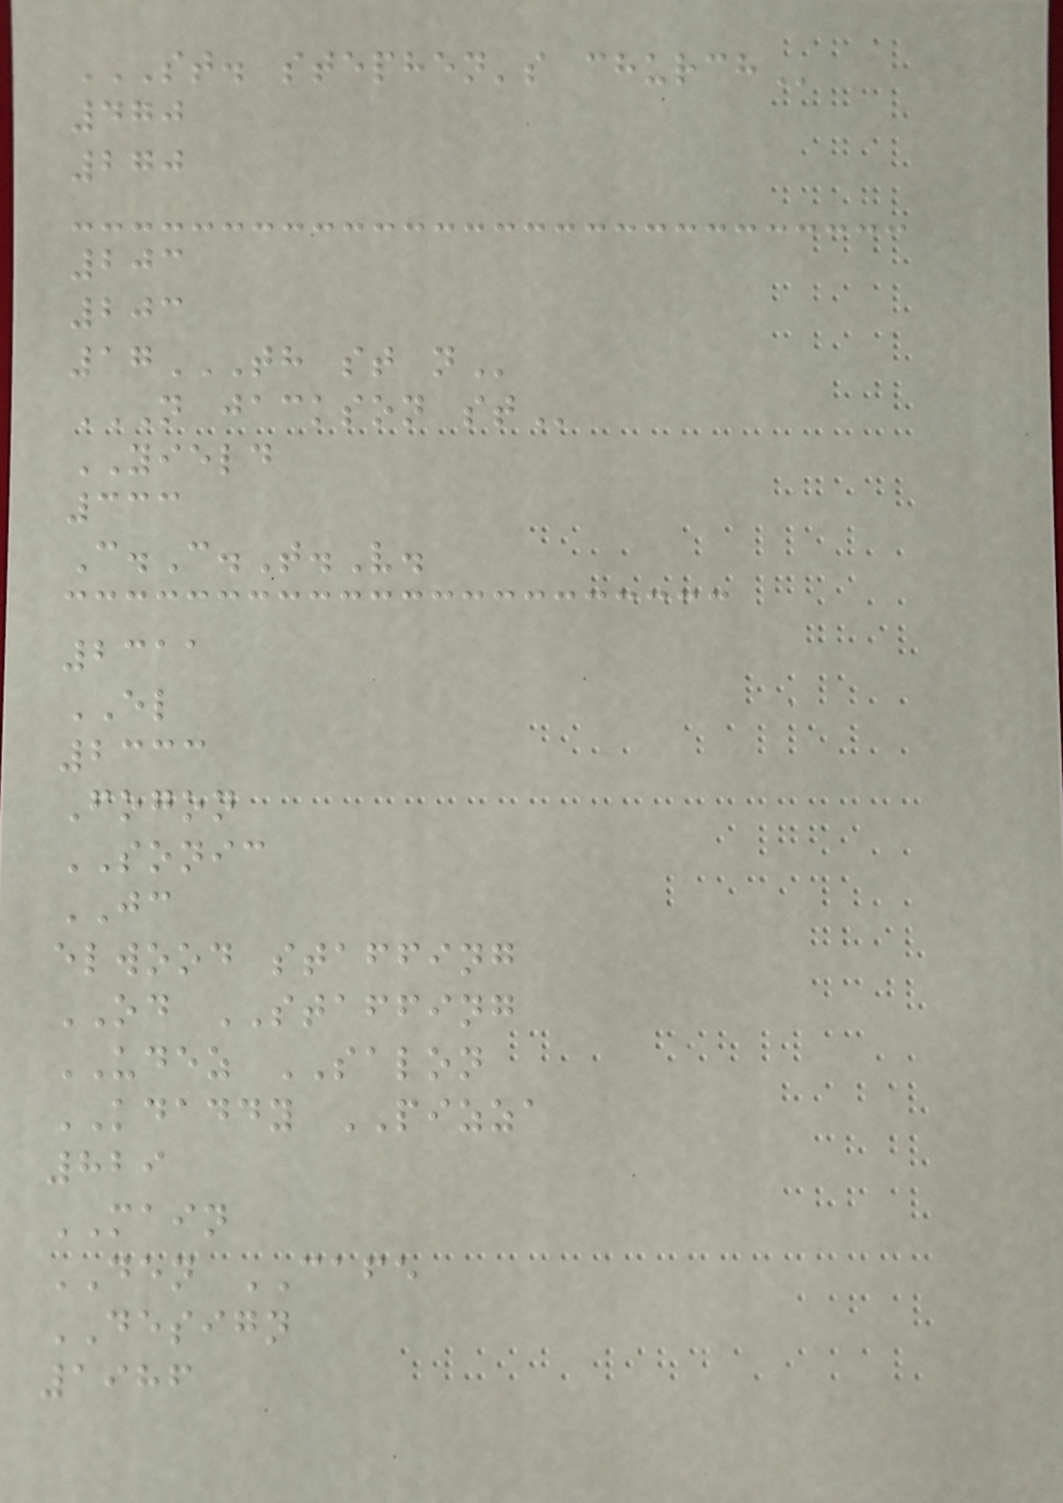ST. STEPHEN'S CHURCH
470
270
203
203
17TH ST N
N JACKSON ST
YIELD
333
C.C.T.V.
2311
EL
2333
Fogon
SONIC
JC
elwood staffing
OD STAFFING
UDEZ SALON
KDADDY PIZZA
829
MAIN
DEN CAFE
DESIGN
1986
